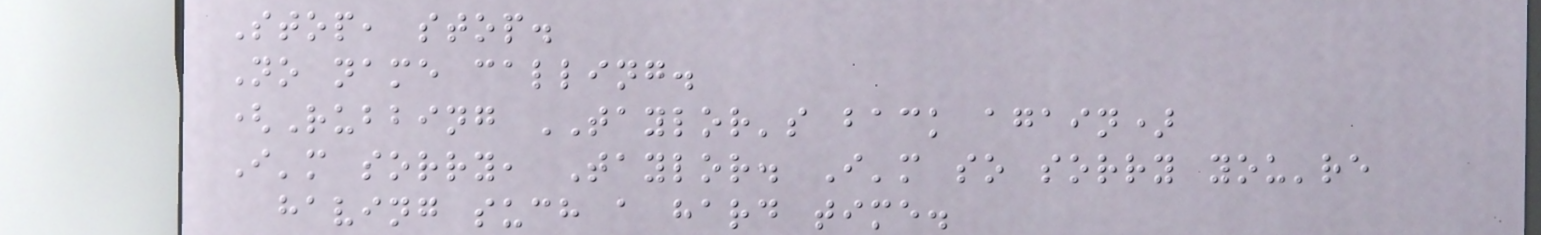Stop, stop.
No name calling.
(Rubbing TAYLOR's back again)
I'm sorry, Taylor. I'm so sorry you're
having such a hard time.
